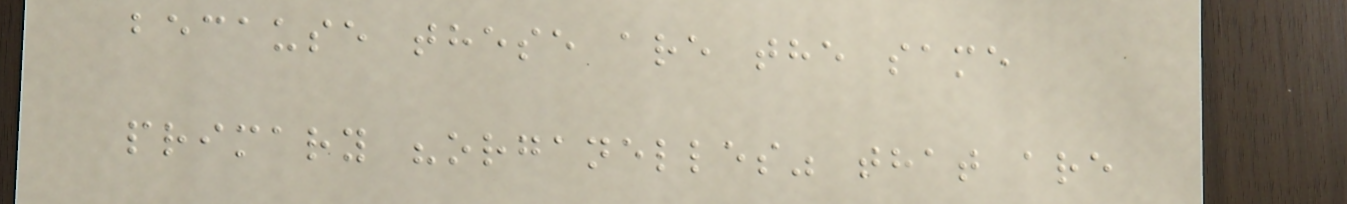because these are the same
primary "organelles" that are
